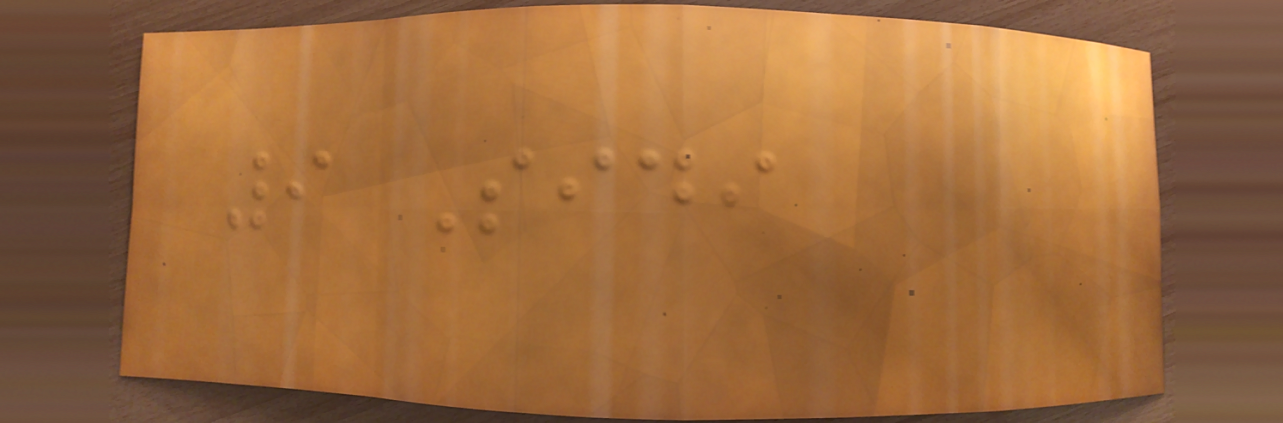9 Sidi
